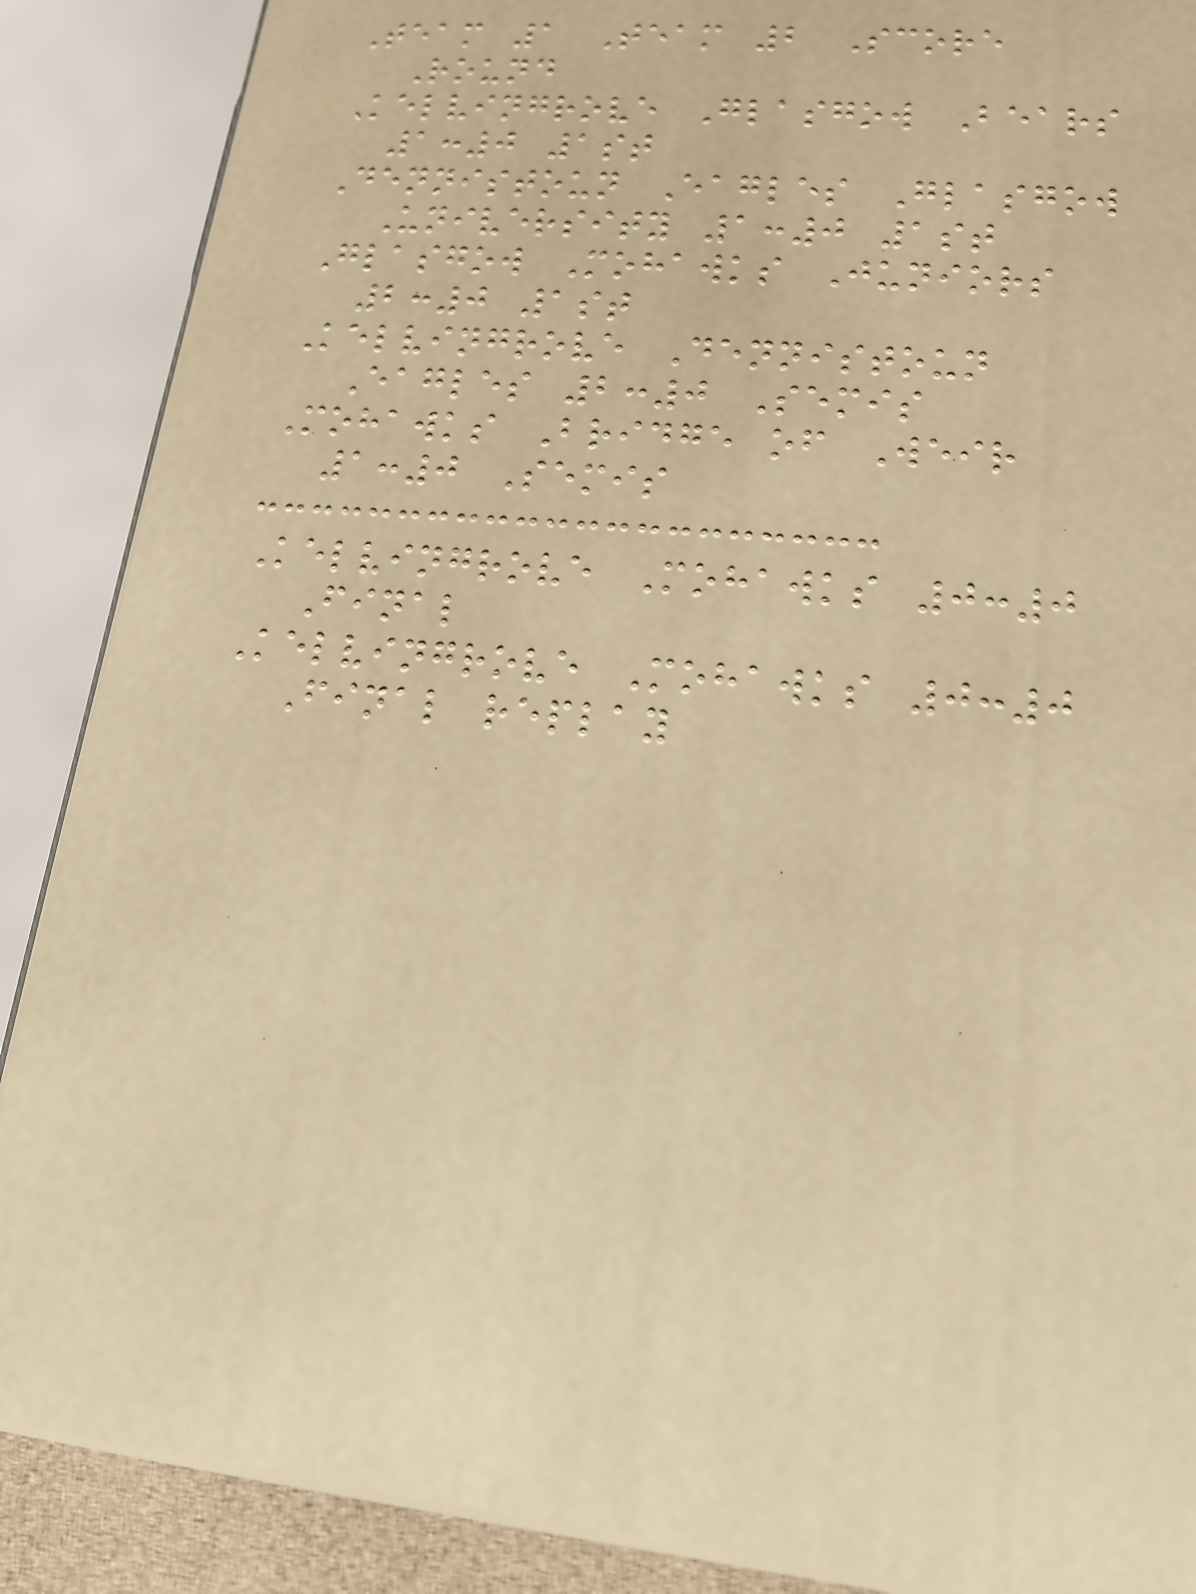Team 1 Team 2 Score
Round
Kelvingrove Glasgow Bears
1:0 1st
Dennistoun Eagles Glasgow
University 1:0 1st
Glasgow Mohawks Juniors
2:0 1st
Kelvingrove Dennistoun
Eagles 2:0 Semis
Mohawks Bridge of Weir
1:0 Semis
Kelvingrove Mohawks 0:0
Final
Kelvingrove Mohawks 0:0
Final replay
